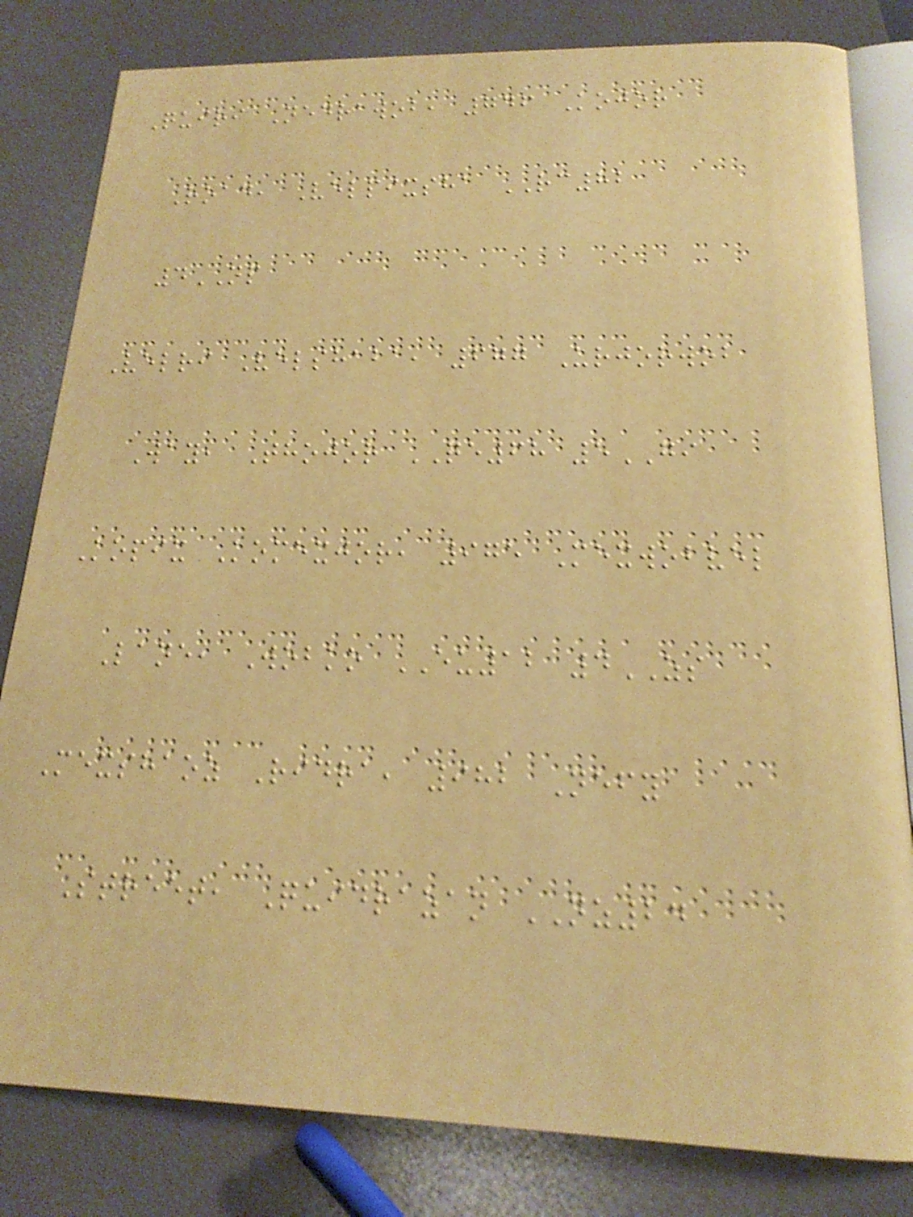Quiri Nedrawob, 746 Kojor
Road, Velpixsha RC82
4NP
Velri Velshaba, 677 Urjorwob
Way, Thojor QE68 5GI
Kopix Komexjor, 975 Mexwobvel
Lane, Wobko EU12 4ZS
Mexshaoz Ridra, 982 Nefy
Street, Quidrazan NZ24
